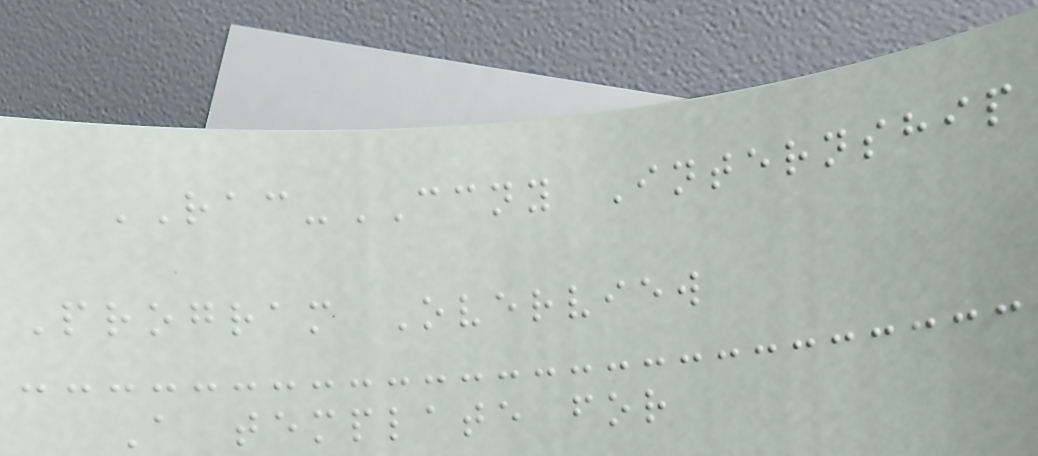RAC-CCNY Internship
Program Overview
A template for
